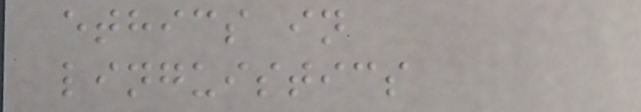ethics in
linguistics
